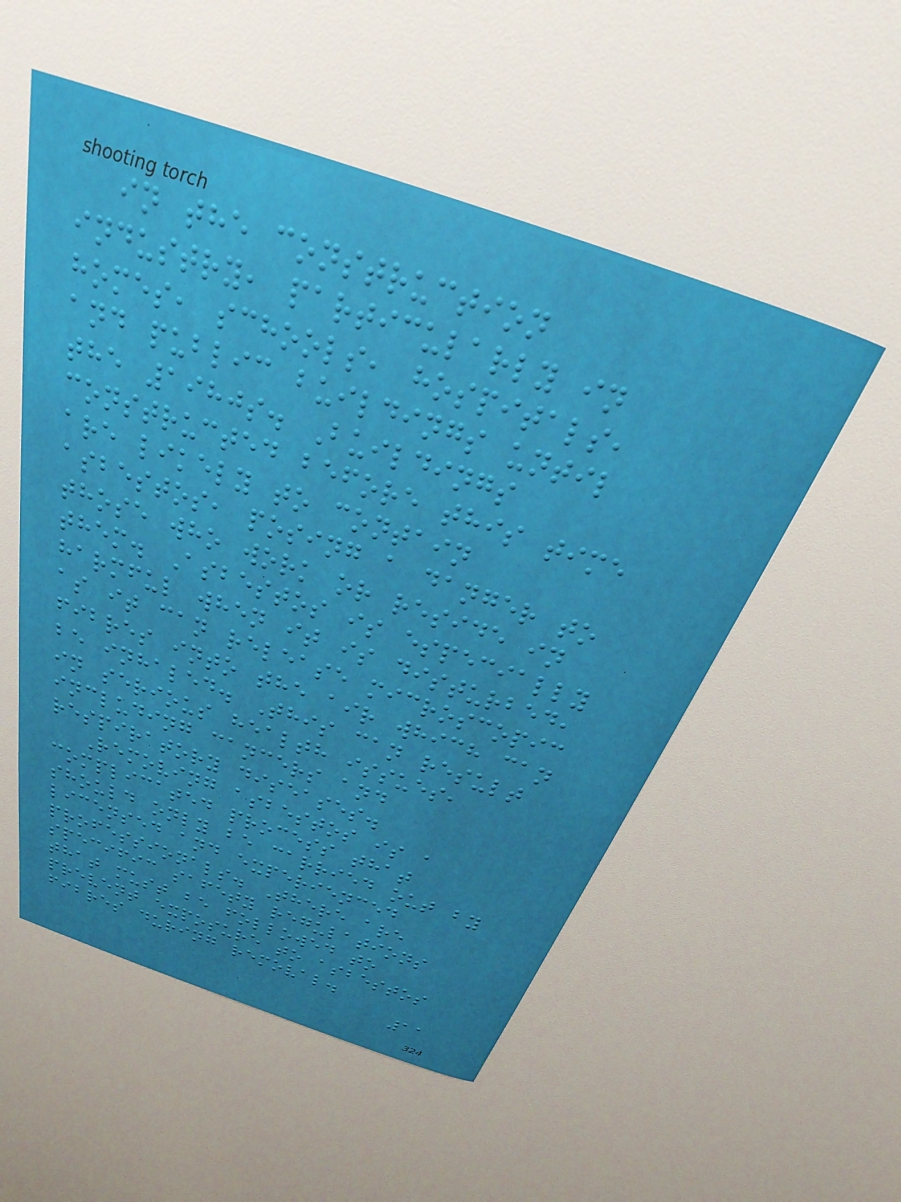in the construction
industry, particularly in
homes, schools, hospitals,
and public buildings until
the 1980s. Buildings
constructed before this time
are likely to contain
asbestos, posing a danger to
those who work or reside in
them. Asbestos is especially
harmful when it is disturbed,
as it can release microscopic
fibres into the air which can
be inhaled. This can result
in serious health issues,
including cancers and
respiratory diseases.
Removing asbestos is a
complicated process that
should only be carried out by
licensed and experienced
professionals. There are
specific safety regulations
that must be followed to
prevent exposure to asbestos
fibres during removal.
11
